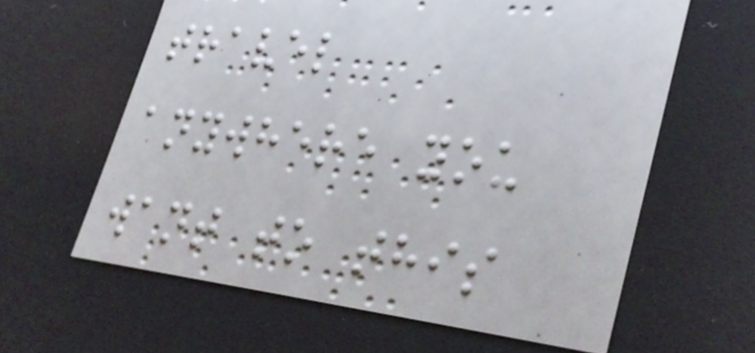travel
anywhere you
want to this
